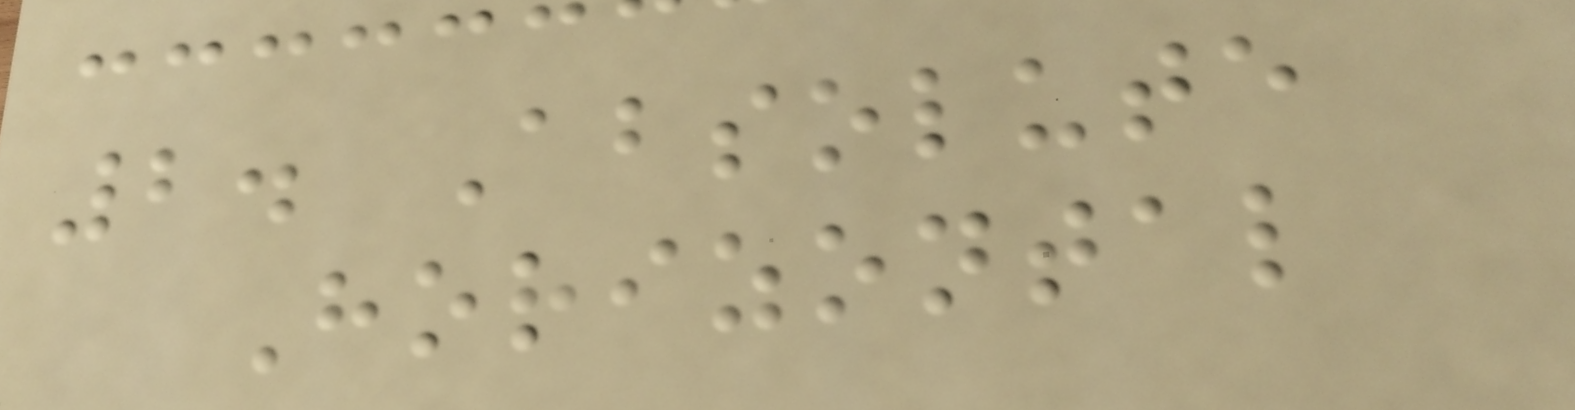2. Absolute
Horizontal
